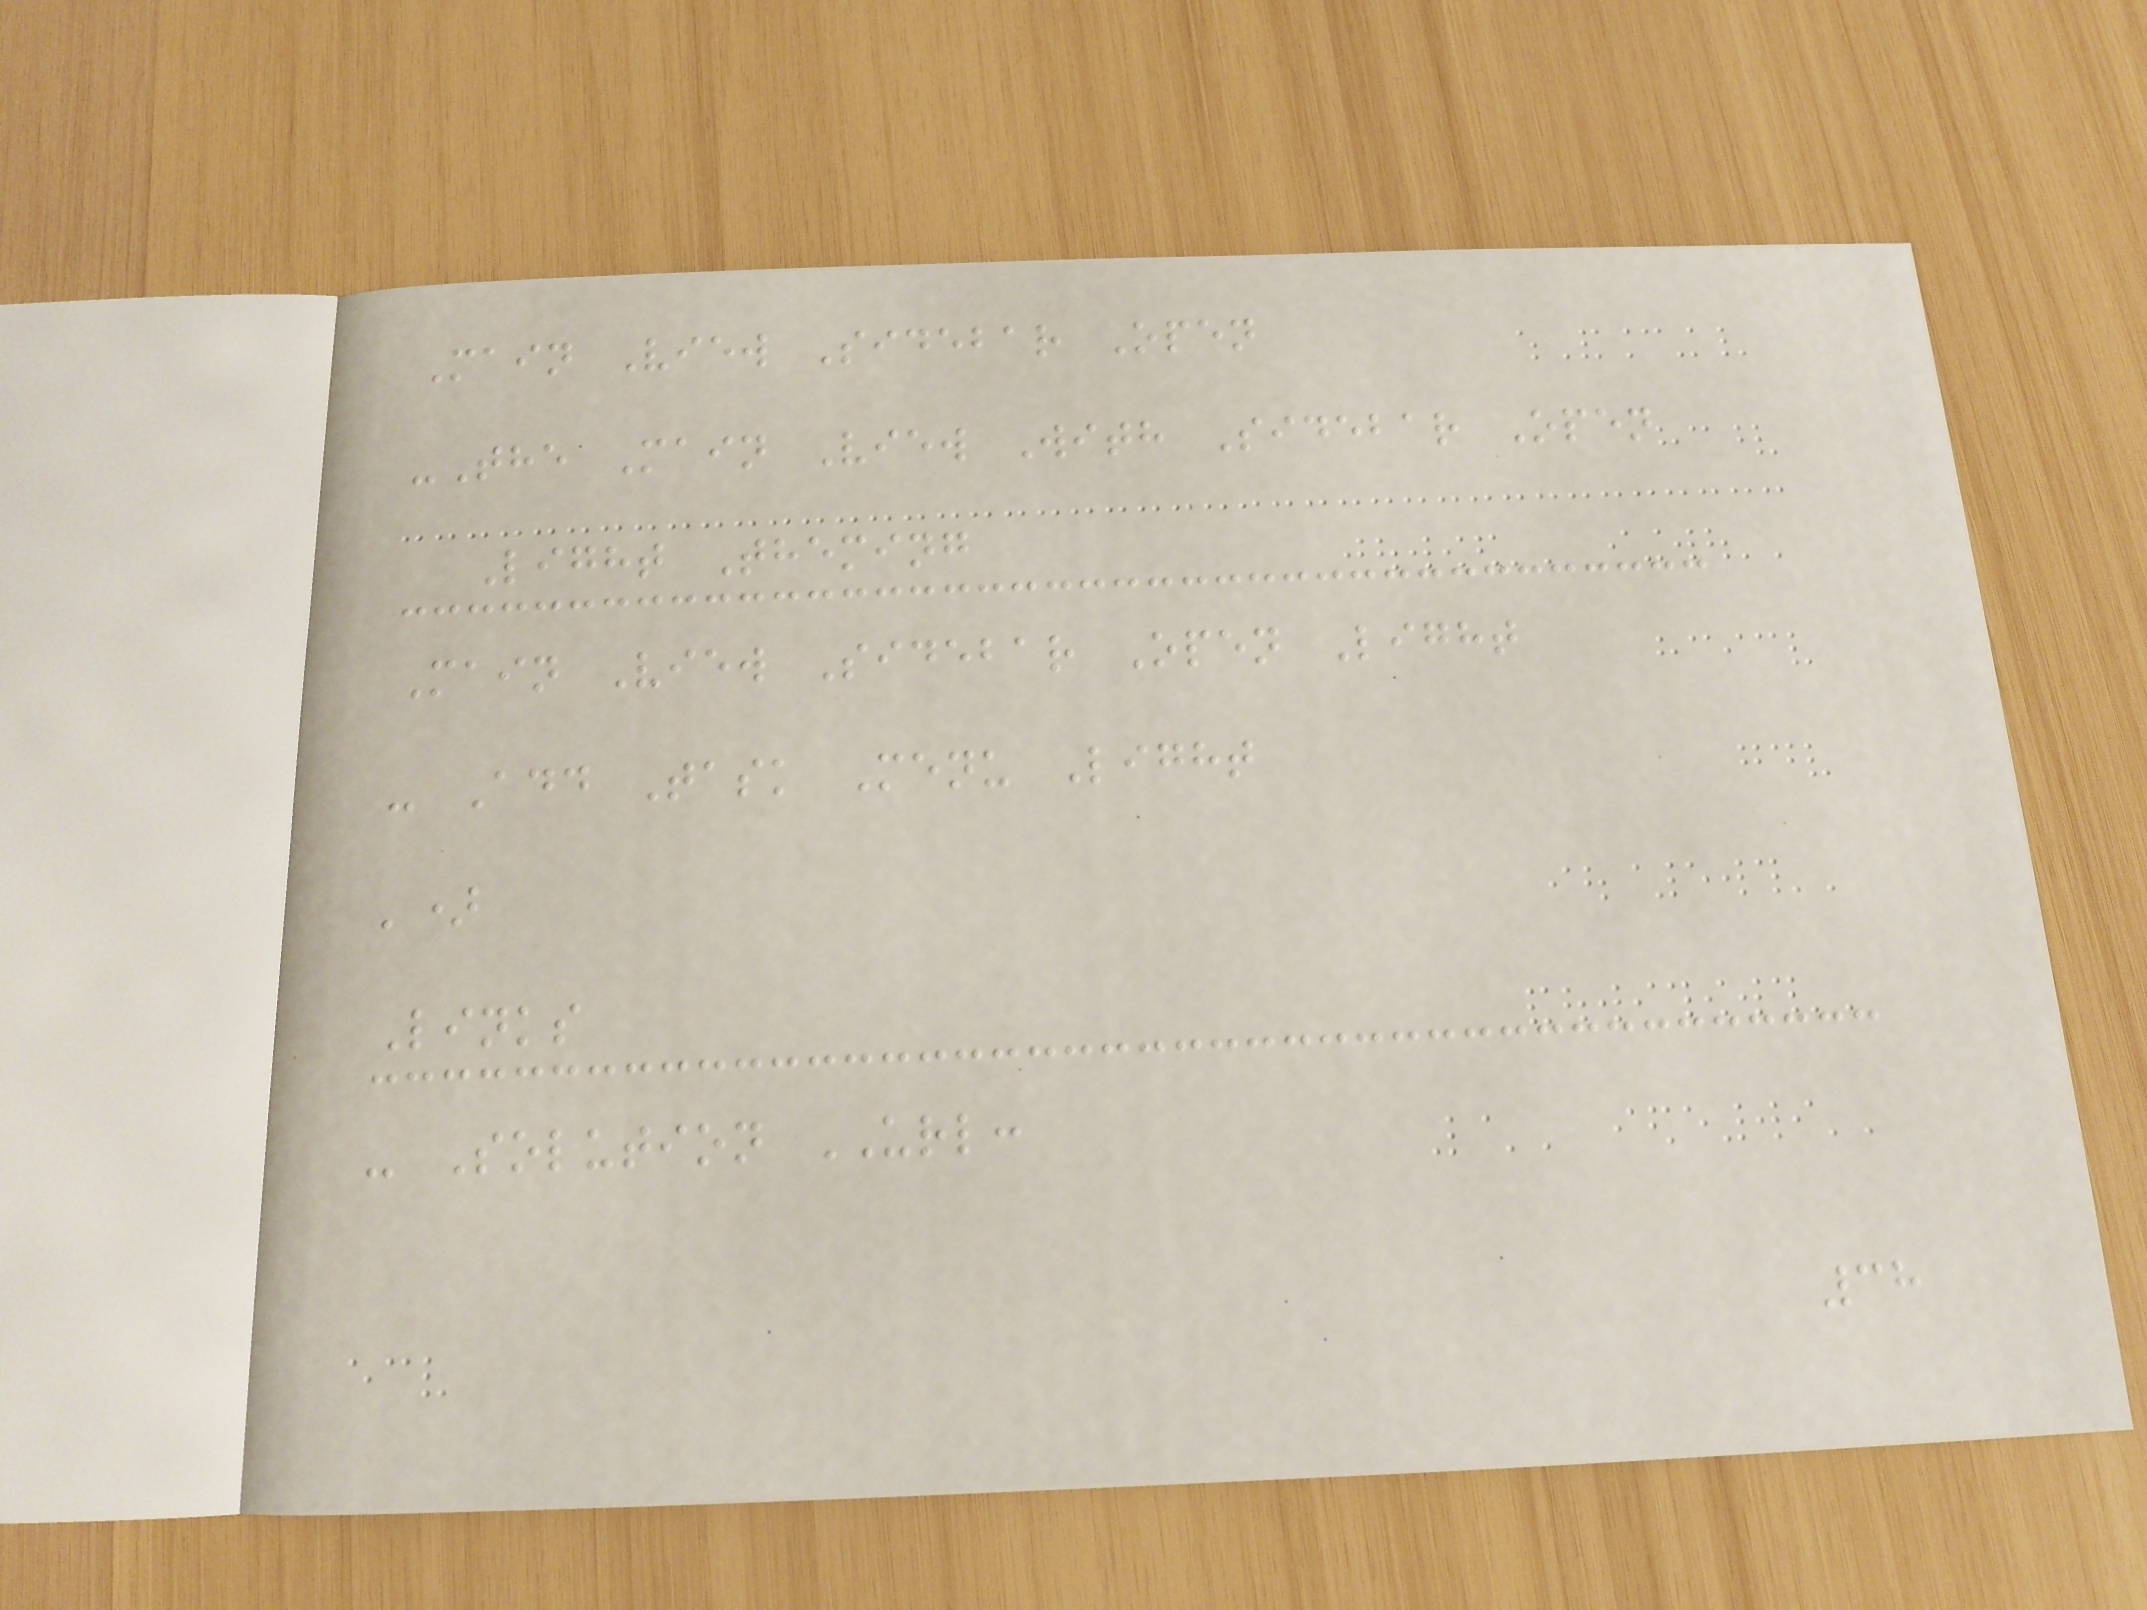Main View Sidebar Open
-The Main View With Sidebar Open
Light Theming
Main View Sidebar Open Light
- Add Task Menu Light
')
Links
- Solution URL:
38
